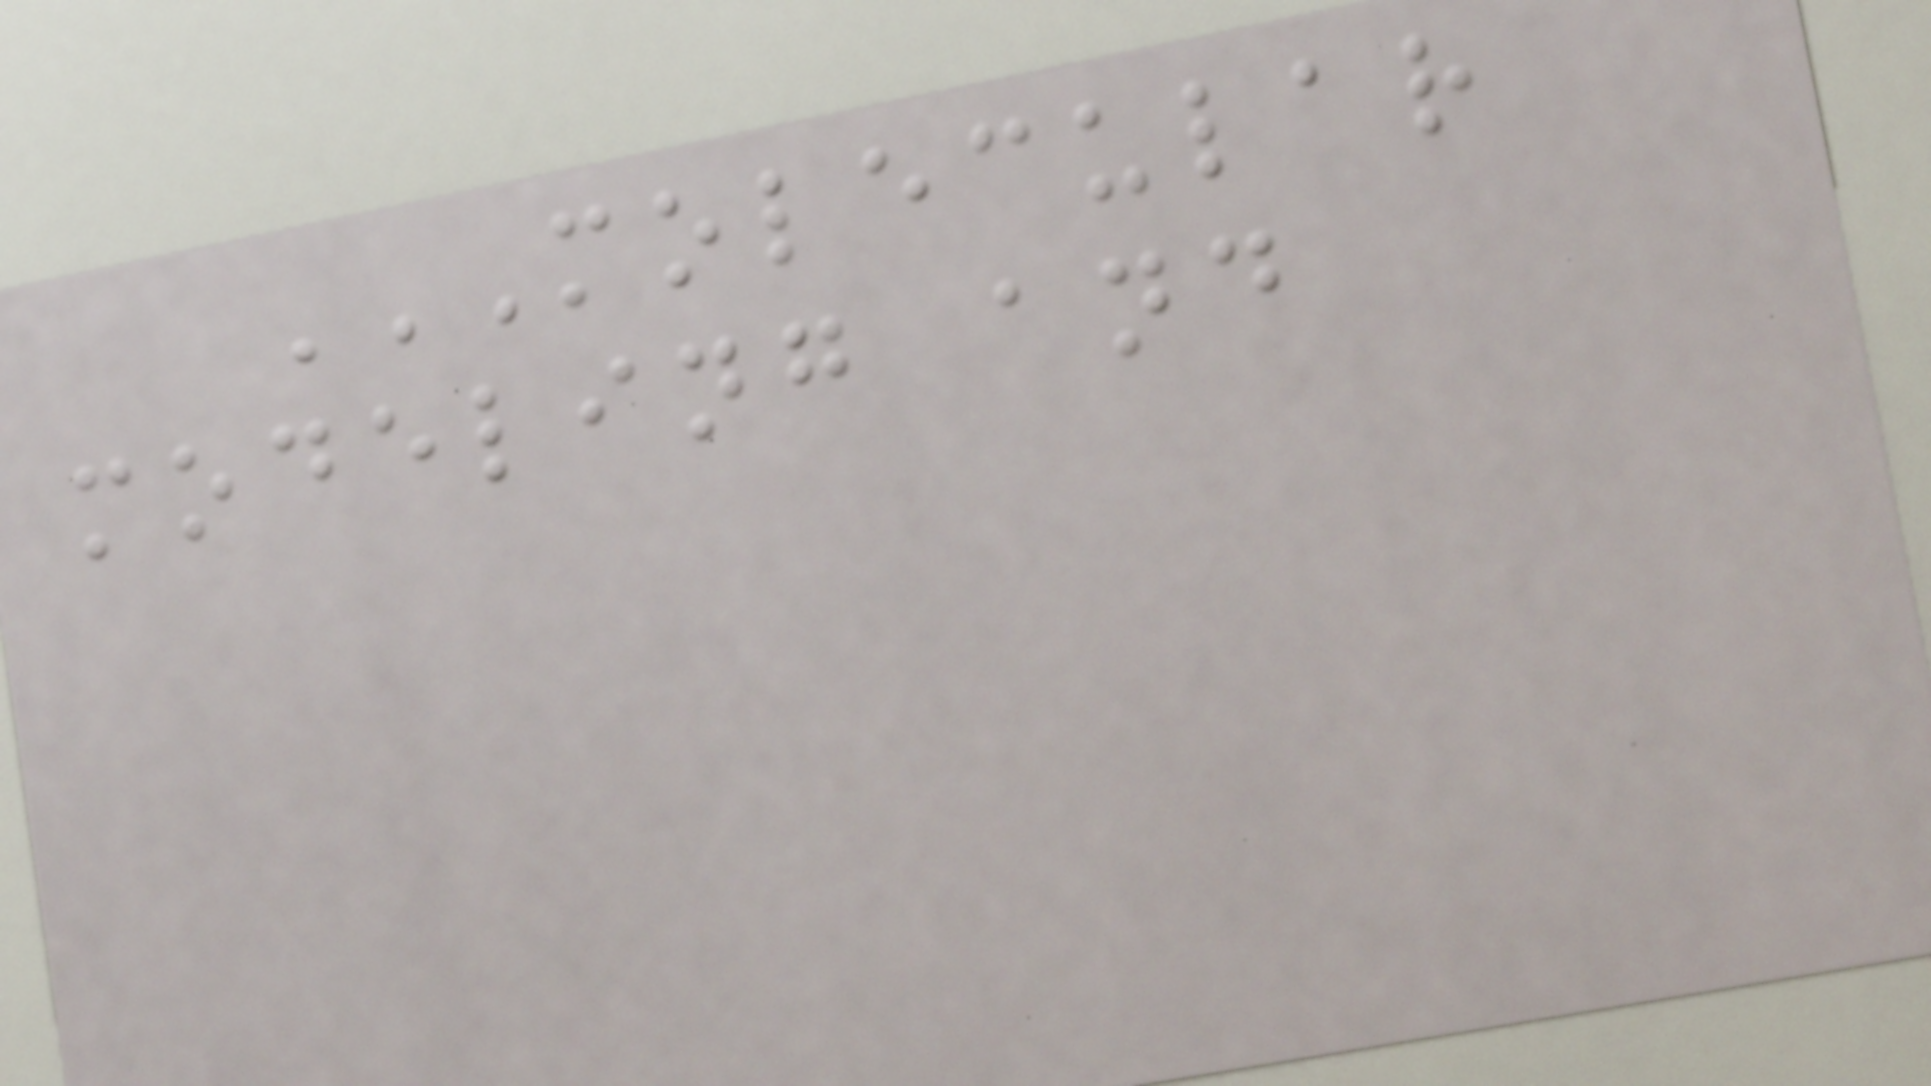MOLECULAR
MODELING AND
